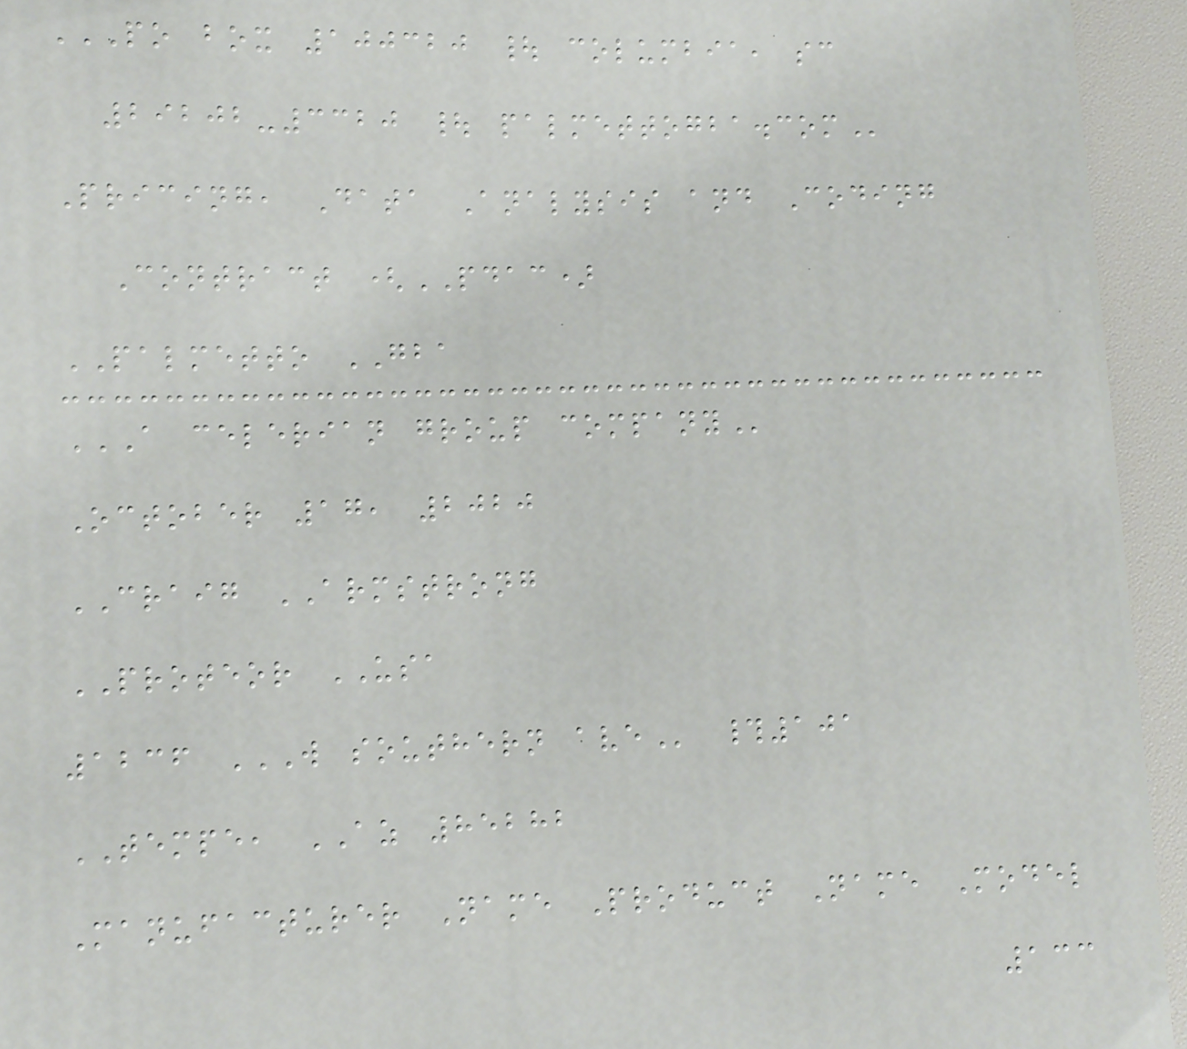PO BOX 100320 | COLUMBIA, SC
29202-3320 | PALMETTOGBA.COM
Pricing, Data Analysis and Coding
Contract (PDAC)
PALMETTO GBA
A CELERIAN GROUP COMPANY
October 17, 2020
CRAIG ARMSTRONG
PROTEOR USA
1236 W SOUTHERN AVE #101
TEMPE, AZ 85282
Manufacturer Name Product Name Model
133
